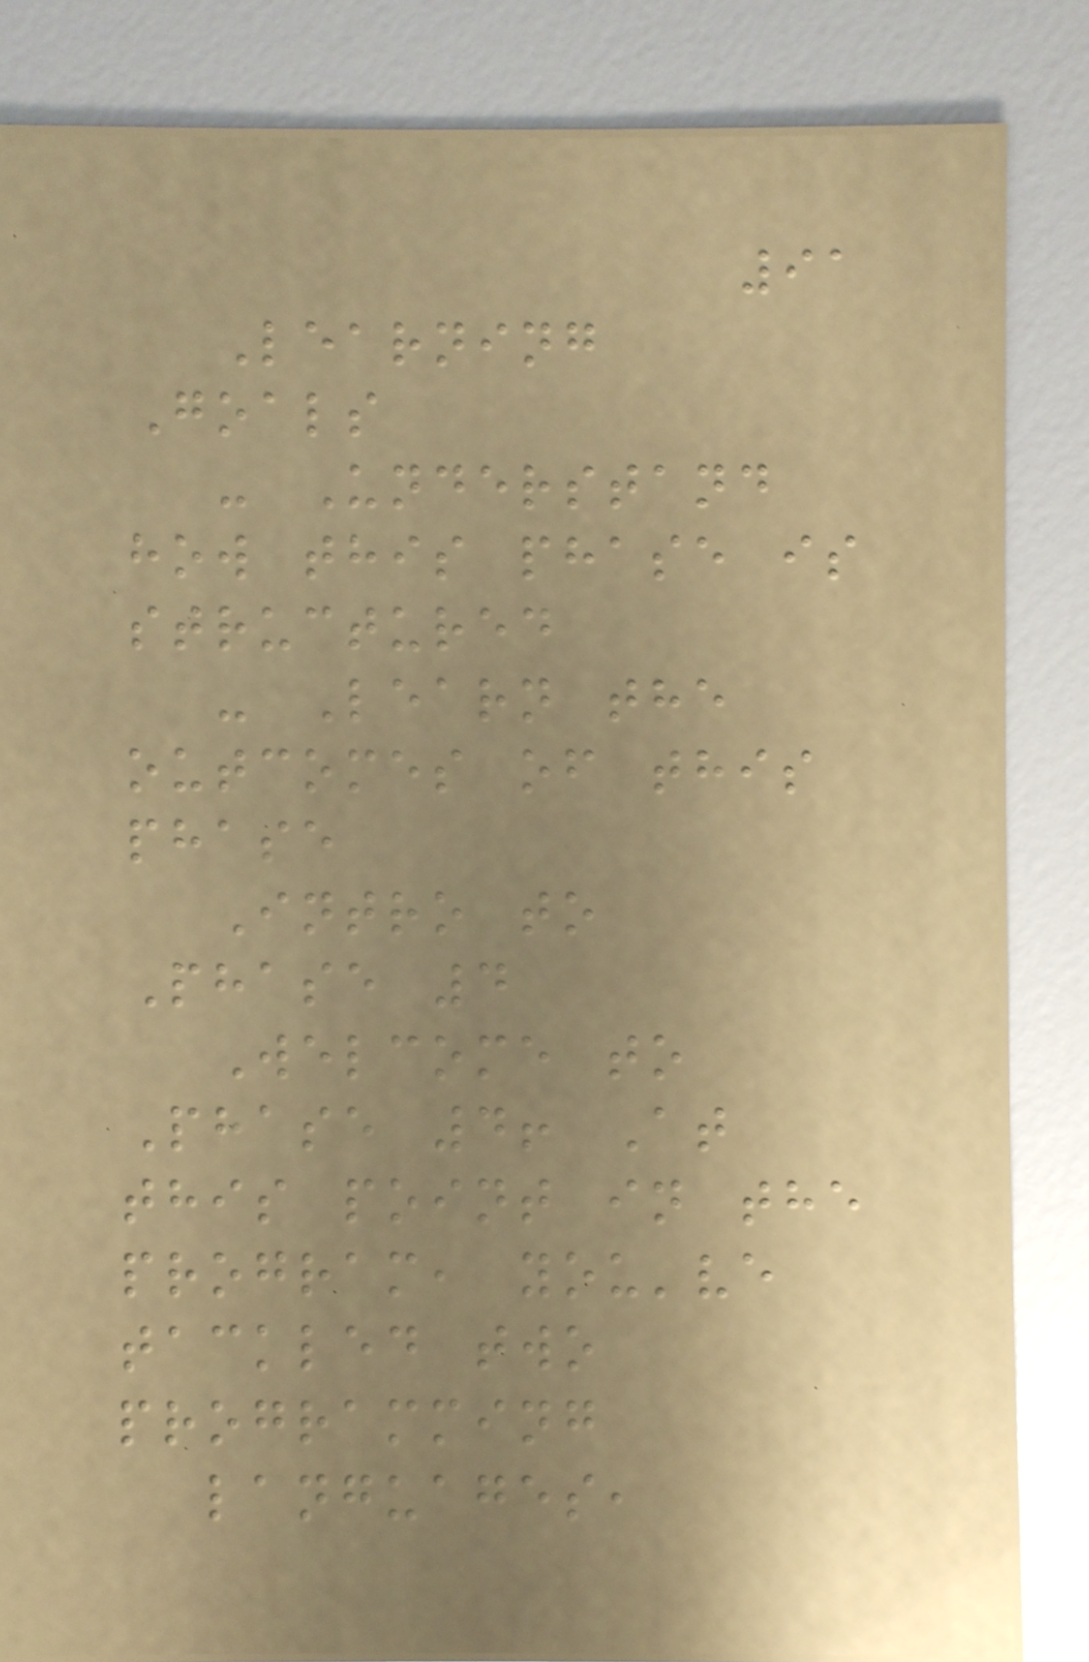91
Learning
Goals
- Understand
how this phase is
structured
- Learn the
outcomes of this
phase
Intro to
Phase 4
Welcome to
Phase 4! At
this point in the
program, you've
tackled two
programming
languages,
